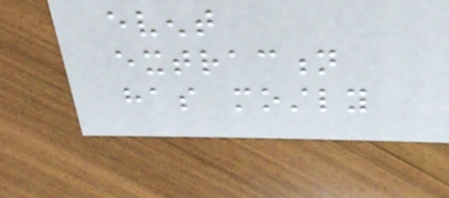event
extraction
has mostly
